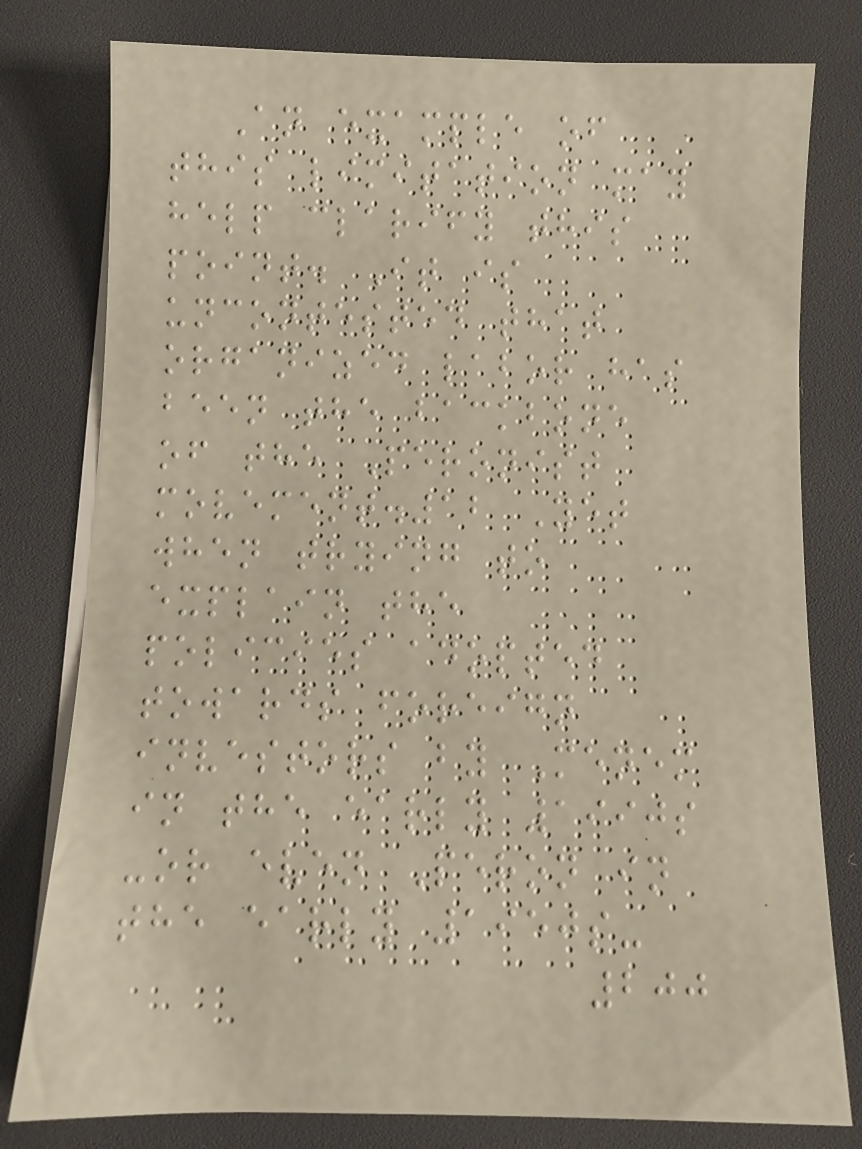An example of
this limitation may
help clarify this
point. It is
uncontested that
organized labor has
been the backbone
of the Peronist
movement.12 Yet
when trying to
explain the
policies adopted
towards foreign
investors by Menem
in the early 1990s
-or even Peron in
the early 1950s-
200
